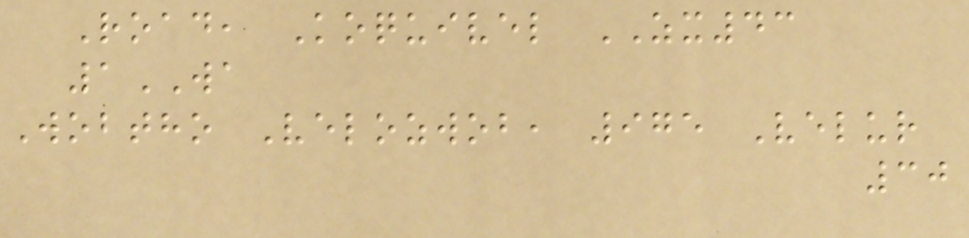Road, Koquivel ZX43
1WA
Wobtho Velozwob, 975 Velur
30
